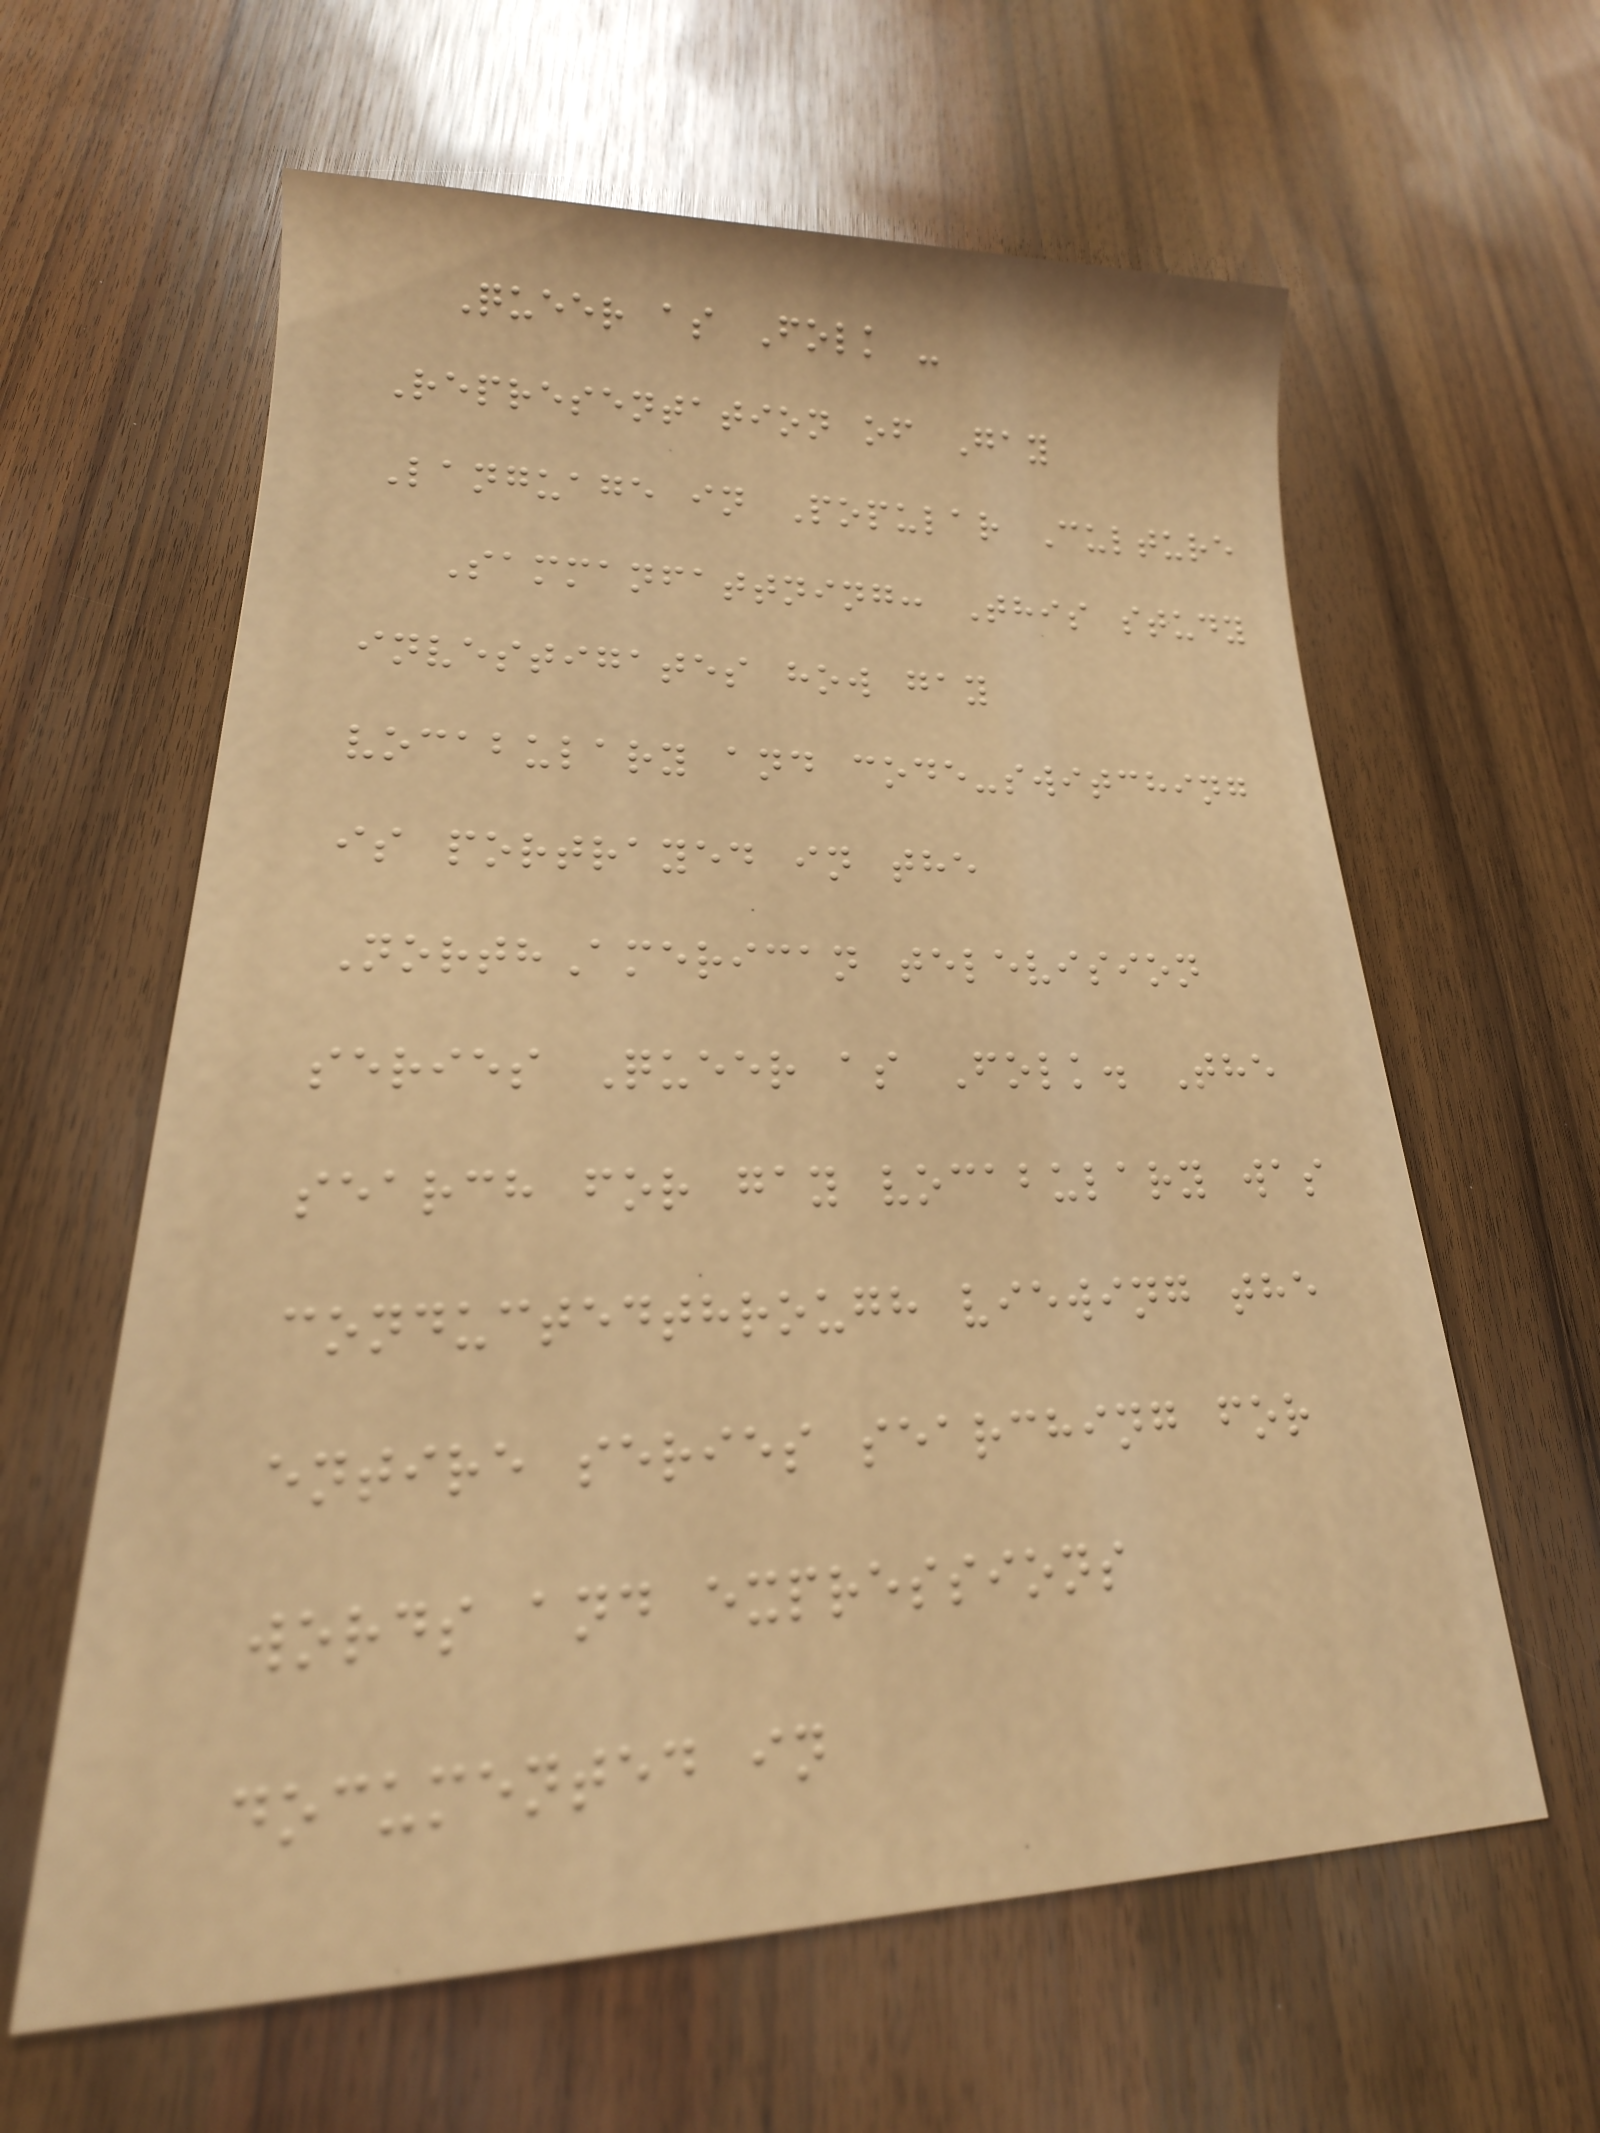Queer as Folk -
Representation of Gay
Language in Popular Culture
Sammanfattning: This study
investigates how gay
vocabulary and code-switching
is portrayed in the
NorthAmerican television
series Queer as Folk. The
search for gay vocabulary was
conductedthrough viewing the
entire series searching for
words and expressions
documented in
